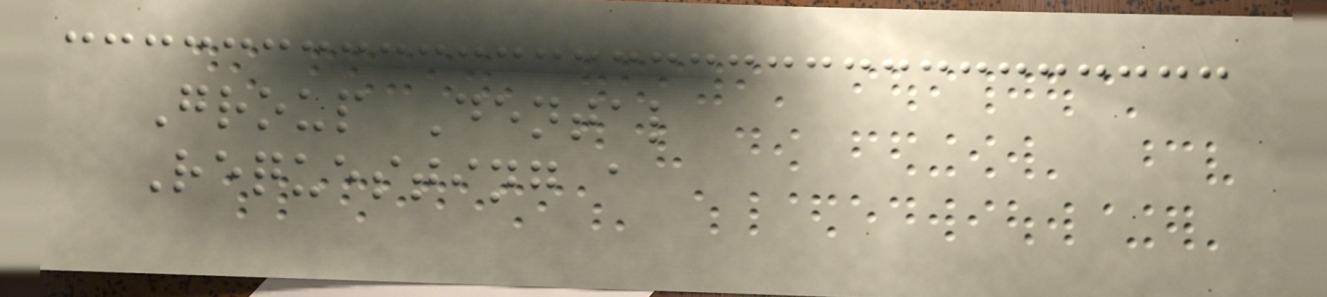Group Dental
Requesting a
